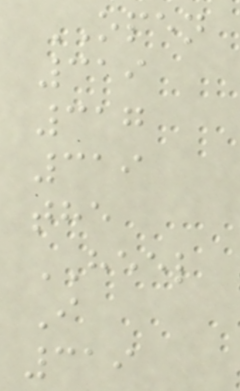OPEN
319
317
319
the
HEEL
I
319
